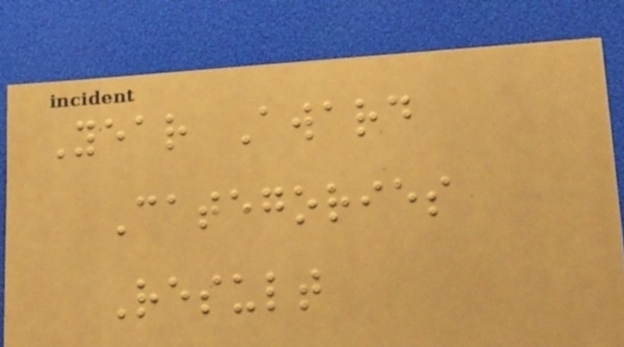Year Award
Categories
Result
